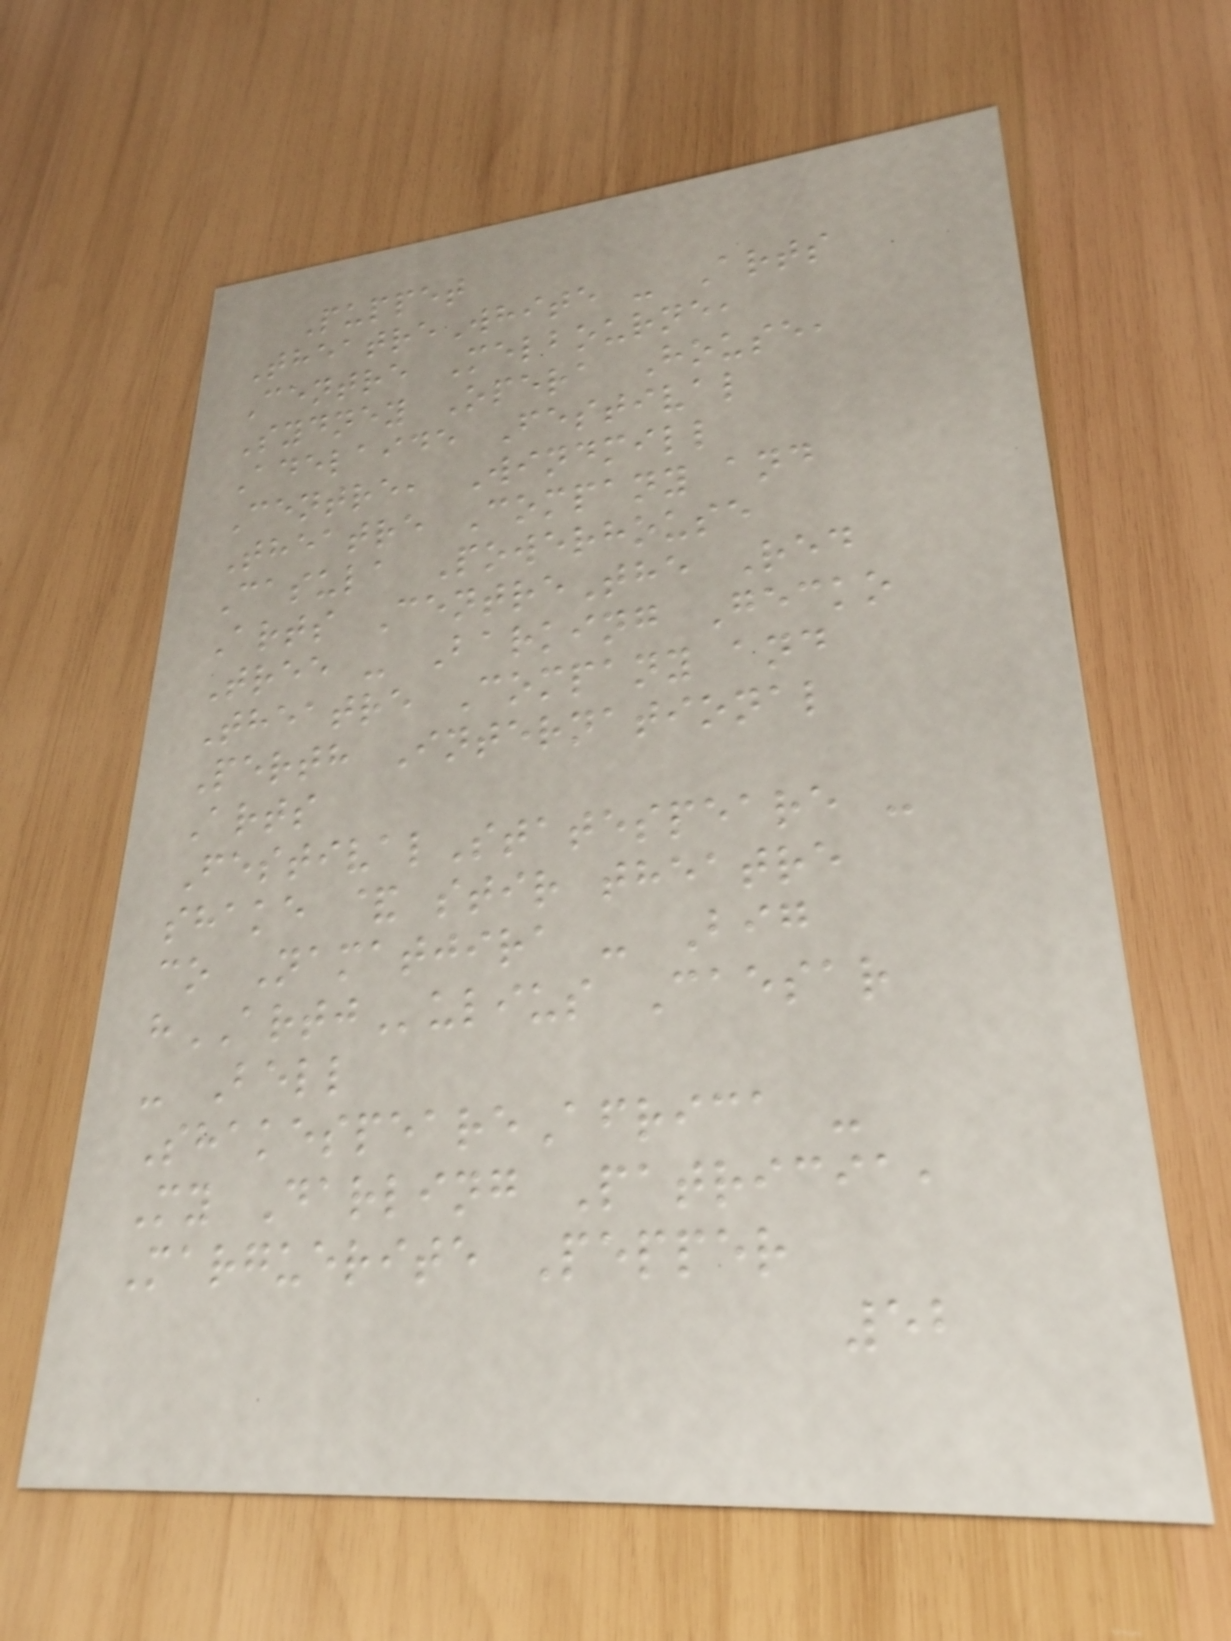Puppet
TheatreWhite - Arts
Centre Melbourne,
Sydney Opera House,
Adelaide Festival
Centre, Windmill
Theatre Company and
Casula Powerhouse
Arts CentreThe Red
Tree - Barking Gecko
Theatre Company and
Perth International
Arts
FestivalStatespeare -
shake & stir theatre
co Namatjira - Big
hARTJulius Caesar
- Bell
ShakespeareAfrica -
My Darling Patricia,
Marguerite Pepper
52
